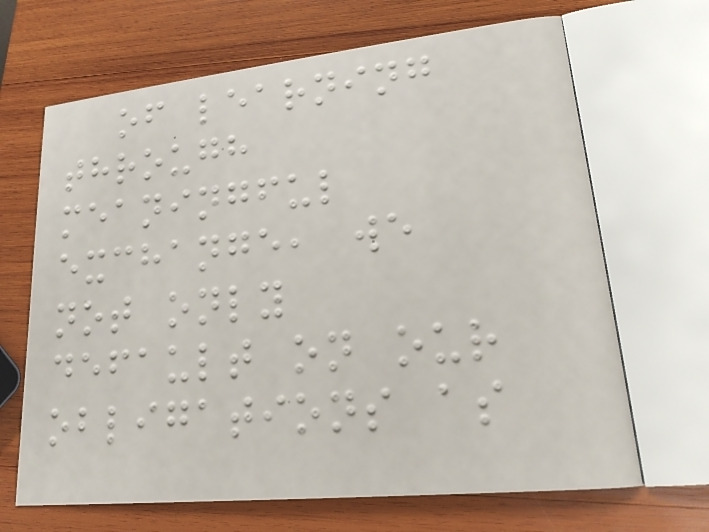of learning
through
meaningful
exchange, we
not only
default on our
obligations as
